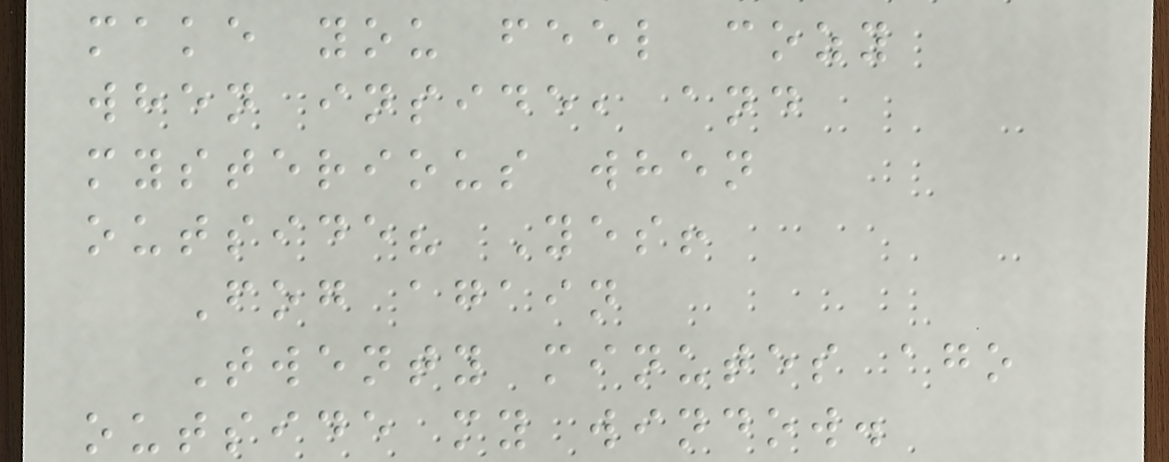make you feel cozy
when inside, and
mysterious when
outside? Yes!
Fog again
Twenty minutes ago
outside my window.
